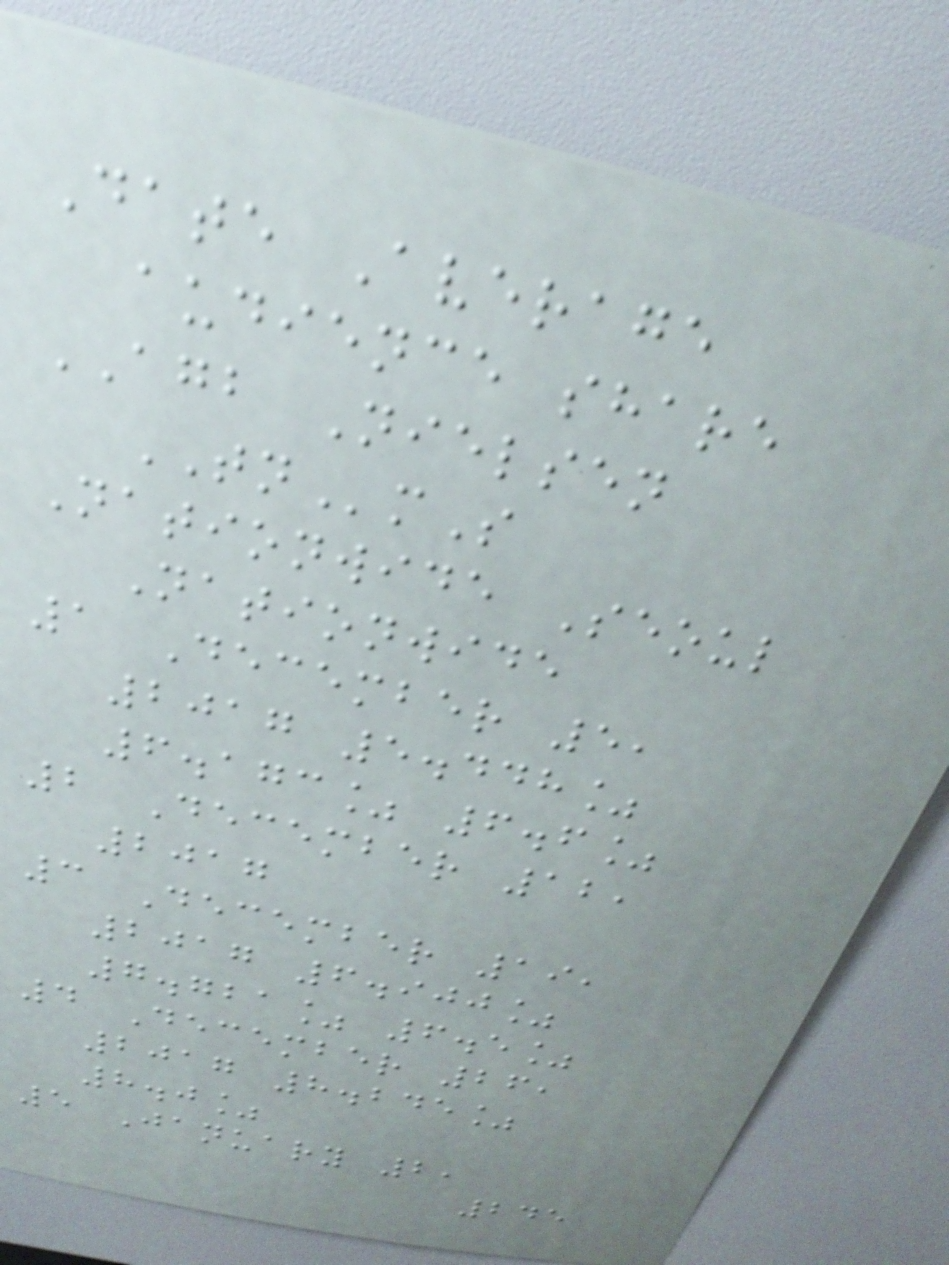Date Average
audience share
AGB Nielsen
TNmS
Nationwide Seoul
Nationwide
1 December 5,
2017 5.448%
6.173% 6.6%
2 December 12,
2017
3 December 19,
2017 6.900%
7.721% 6.5%
4 December 26,
2017 8.245%
8.0%
5 January 2,
245
